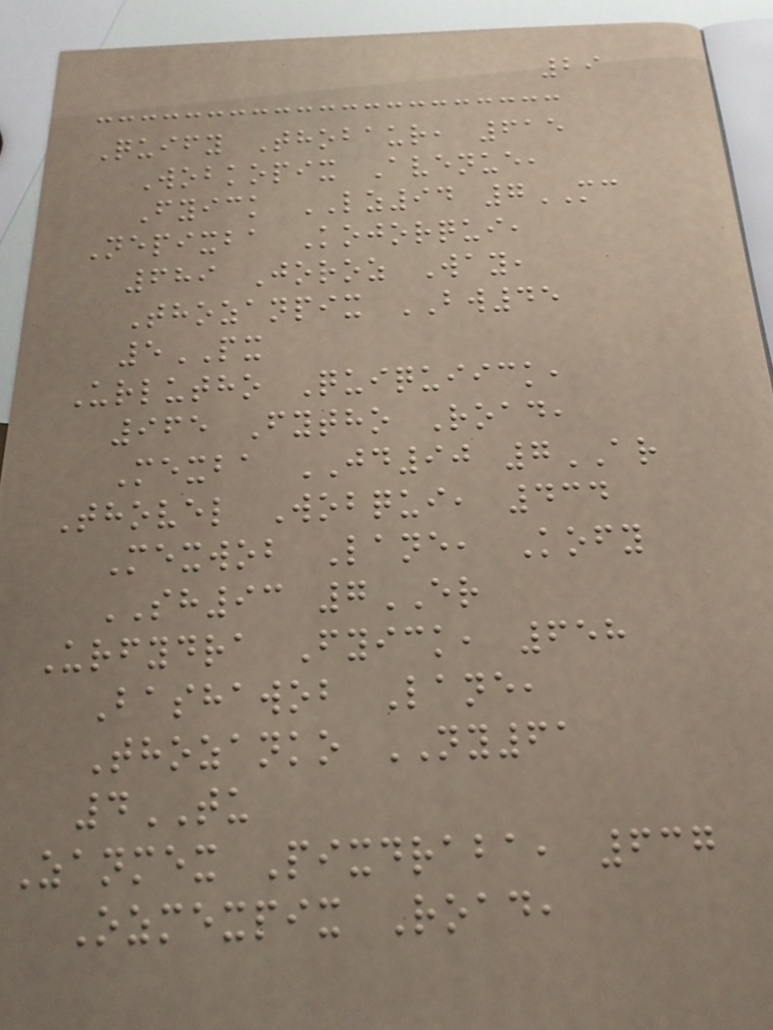29
Quify Thobaur, 615
Wobkopix Avenue,
Fyick LZ94 7MC
Nepixba Kojorqui,
689 Joroz Way,
Thozanpix BW45
5PX
Urlutho Quiquiick,
965 Fytho Road,
Mexba JD90 7AR
Thovel Wobqui, 434
Mexwob Lane, Kofy
SH93 7ER
Urfydra Fyick, 658
Bashawob Lane,
Thozanko NY61
4TU
Zanmex Pixdraba, 637
Ozmexpix Road,
